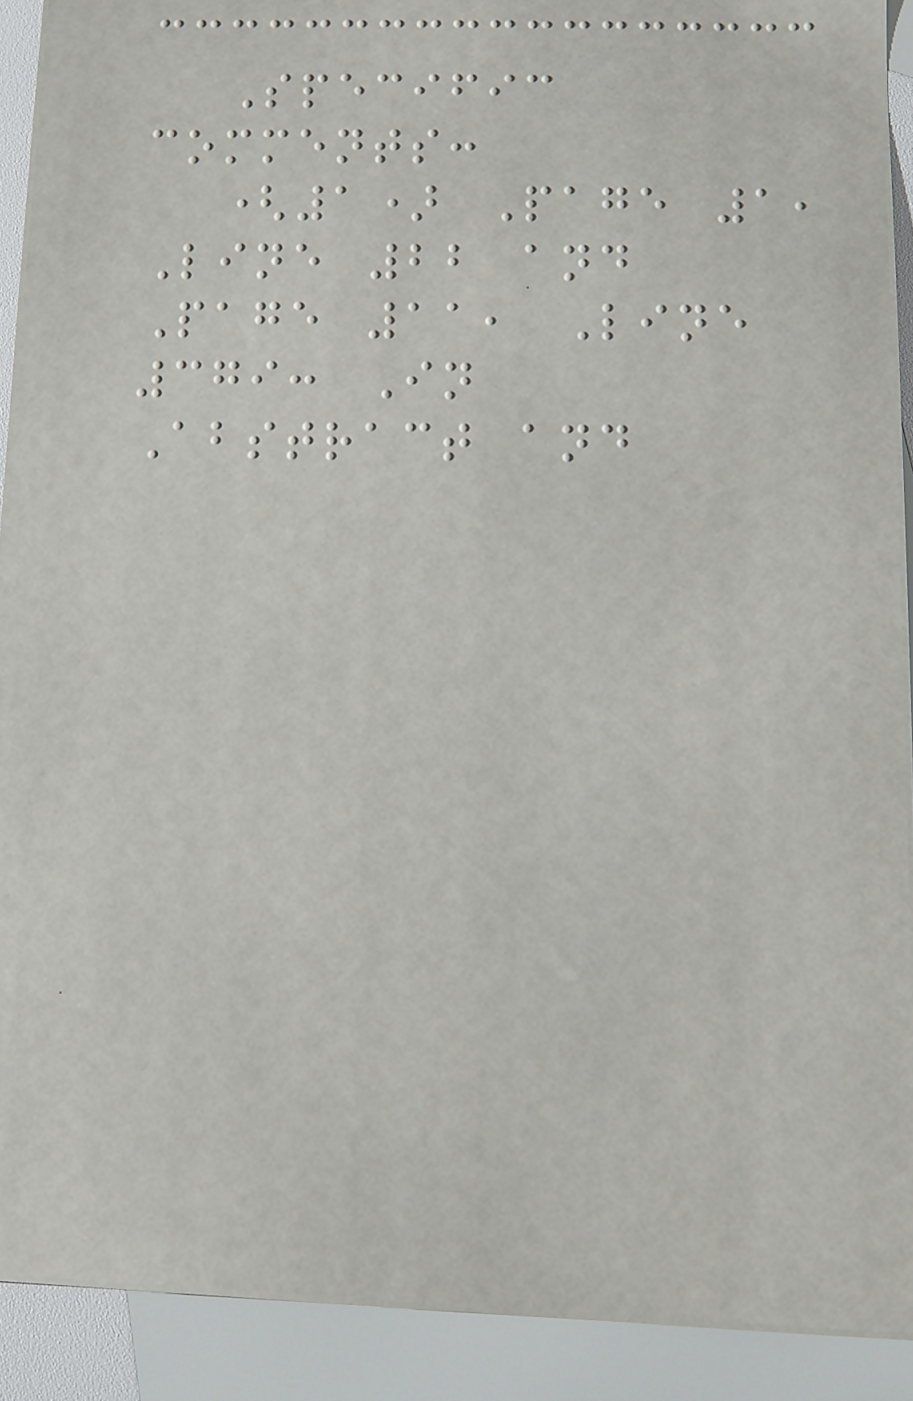Specific
comments:
(1) Page 1,
Line 22 and
Page 11, Line
379: In
Abstract and
